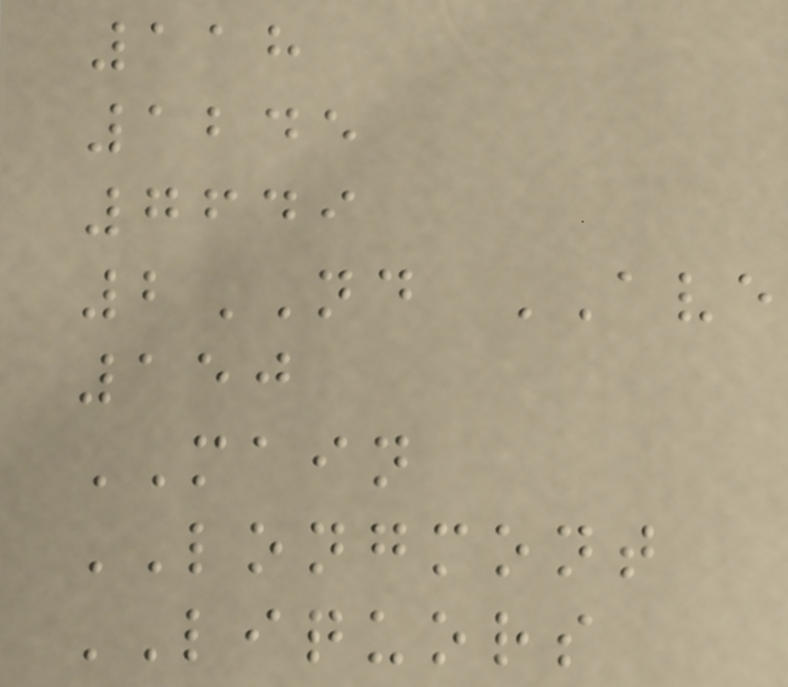118
1245
7649
2ND AVE
150
MAIN
LONGMONT
LIQUORS
